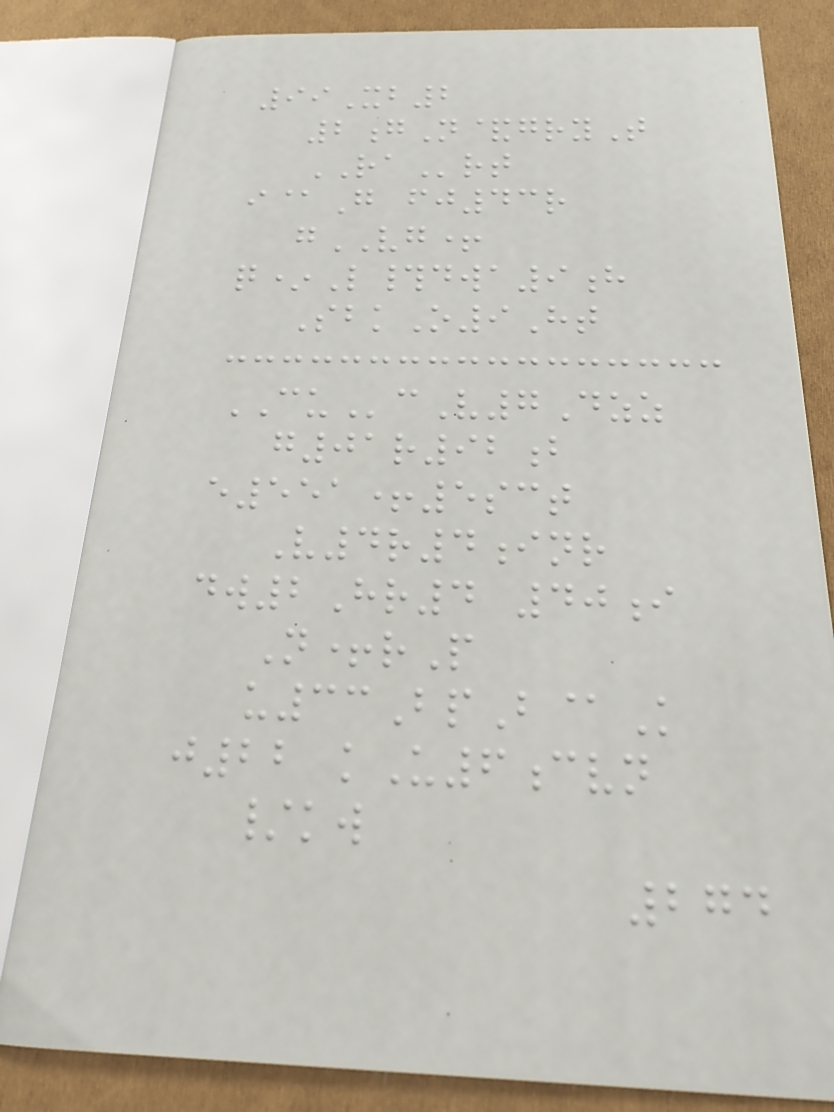99Xb2
2gN&gryT
RArt
i@G fj43r
gVG+
q*L#dwa9h
SbkO9Ht
CUcV7Dzz
g01r92b
e551+5sct
V4r4inr
dw2Hr4 40i
N+rP
u33BpB@K
j22 kU6cvn
/kw
274
